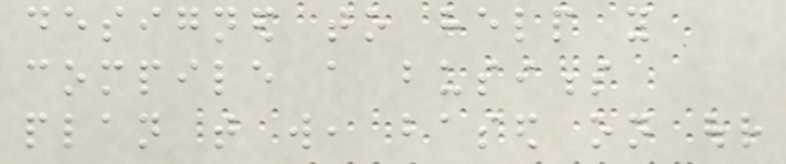designed to help you
compile a business
plan that will, based on our
